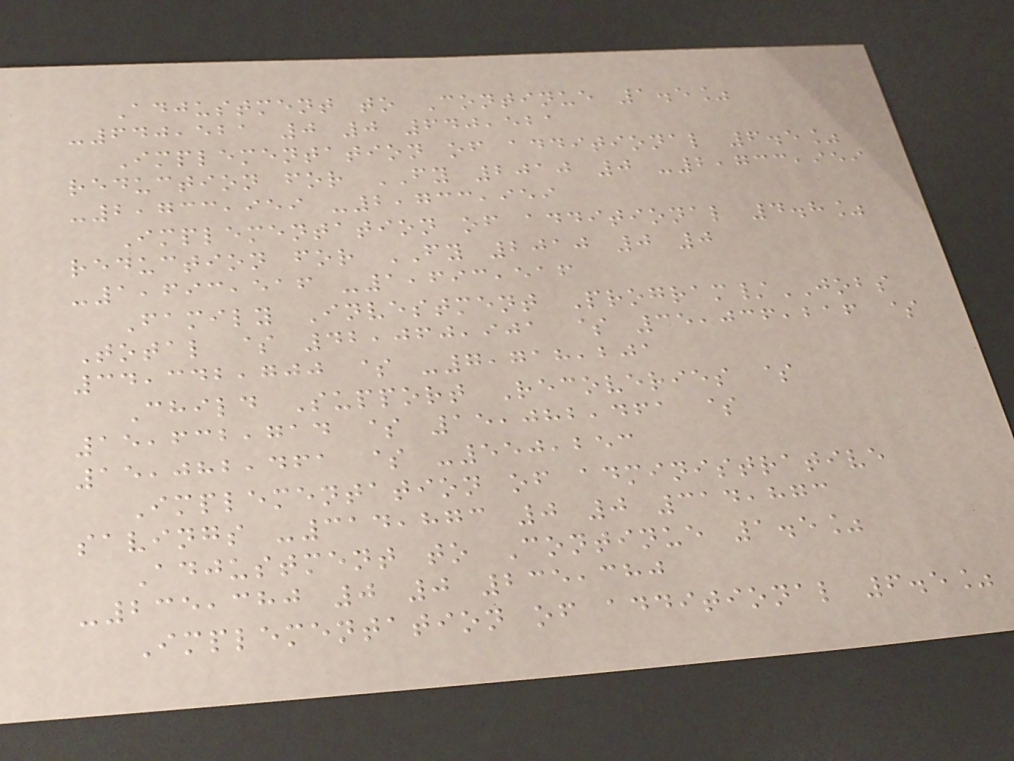Adjustment to Continue 1.5%
-640,521 0 0 640,521
Implementation of additional 6.5%
reduction for FY 2010 0 -2,733,959
-2,733,959 -2,733,959
Implementation of additional 4.8%
reduction for FY 2010 0 0
-1,693,516 -1,693,516
Family Investment Program/JOBS
Total $ 42,060,901 $ 35,036,216 $
34,342,700 $ -7,718,201
Child Support Recoveries $
15,632,714 $ 15,082,461 $
15,082,461 $ -550,253
Implementation of administrative
savings -314,873 0 0 314,873
Adjustment to Continue 1.5%
-235,380 0 0 235,380
Implementation of additional 6.5%
